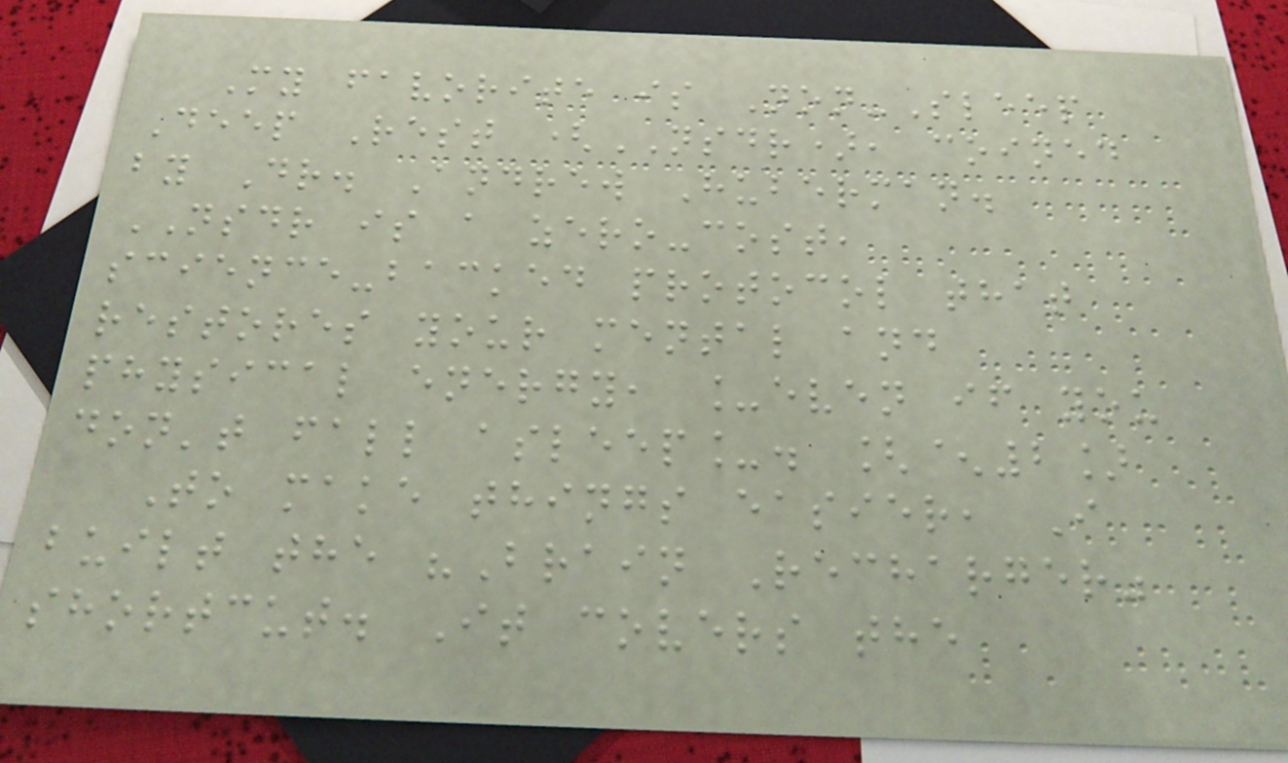My favorite is Non-Sleep
Deep Rest (NSDR), coined
by Dr. Andrew Huberman.
NSDR is a zero-cost,
science-backed protocol that
restores your mental and
physical energy, _even if you
don't fall asleep_. [^2]
To make things easier, I
built the "Brain Recharger"
shortcut. It covers the
